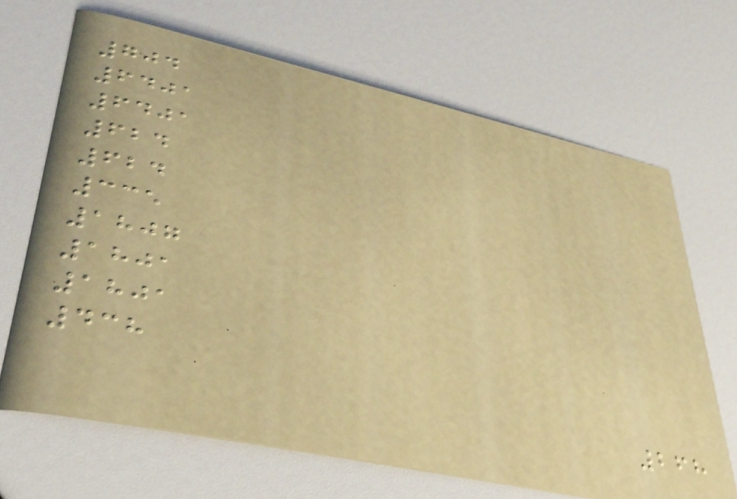704
6401
6401
624
624
335
1807
1801
1801
438
268
